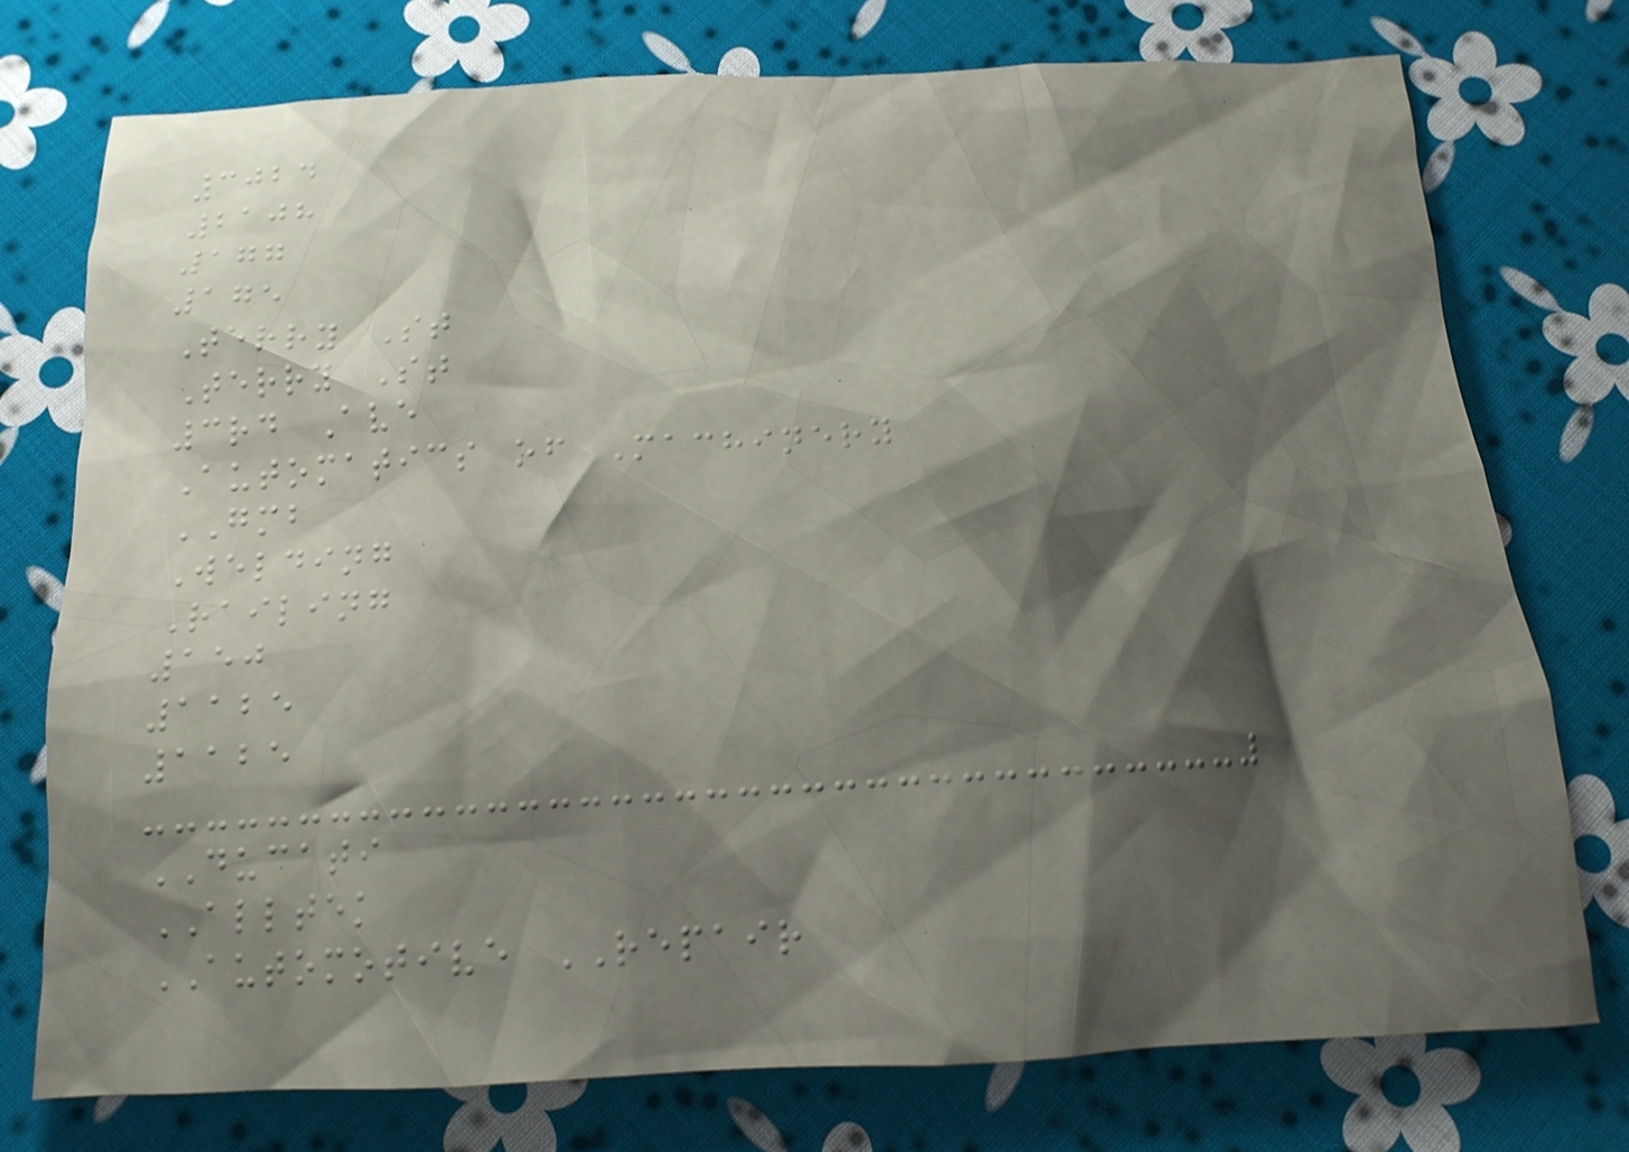3024
2108
177
175
Terry St
Terry St
3rd Ave
Automatics of Machinery
GMB
Welding
Railing
150
1125
1125
DUCATI
ALLTEK
AUTOMOTIVE REPAIR
